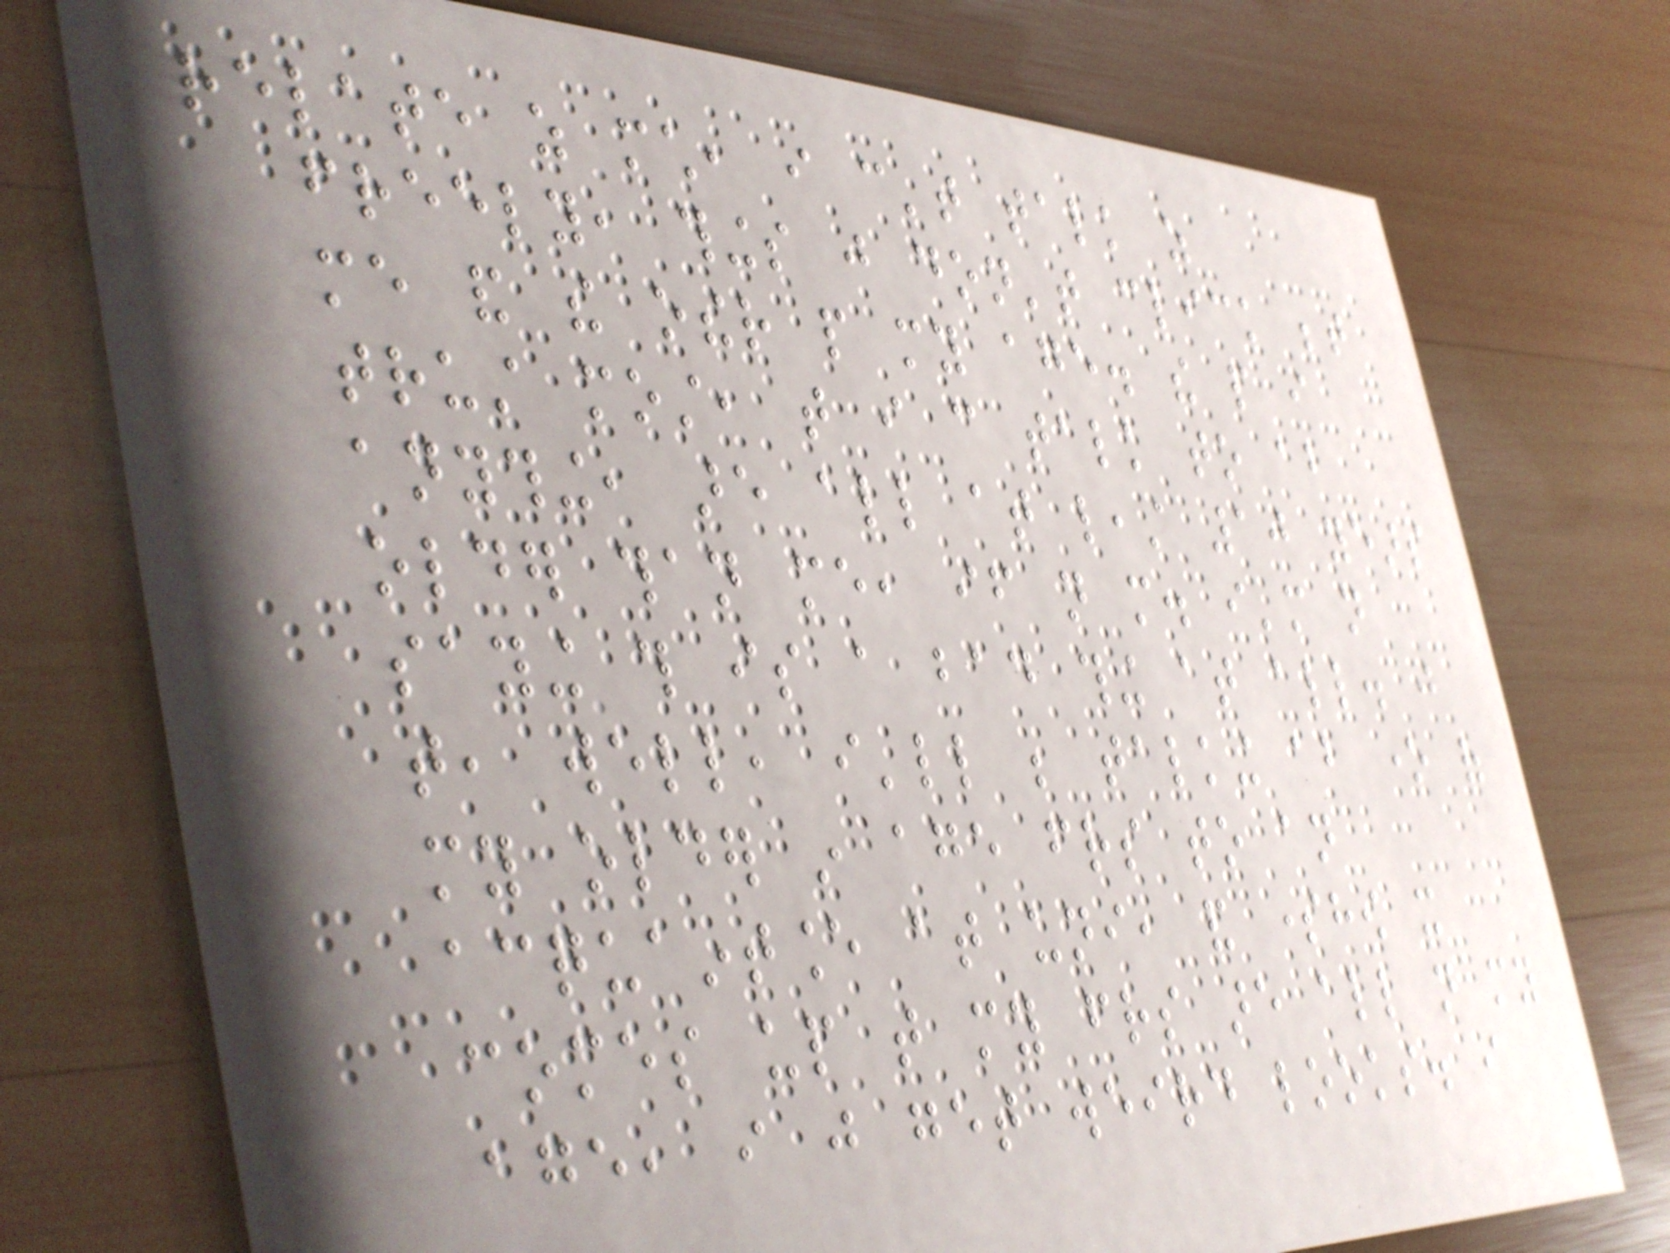relate as much, i can't talk as
freely, things just don't click between
me and the other people my age. the people i
trust most, that i can talk to about
anything, are all at least 10 years
older than me, if not more. i'm not
saying this is a bad thing at all. just
that, well, i'll be talking about one of
my older in age friends to an
acquaintance at uni, and somehow it
comes up that my friends are all not my
age, i just get weird looks. i
